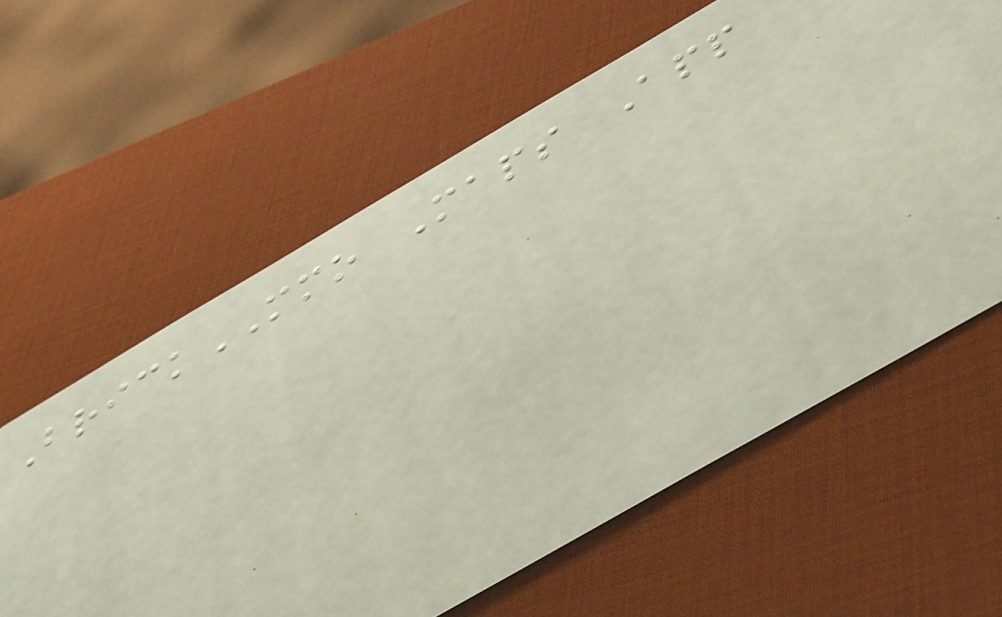BrickMMO Maps App
